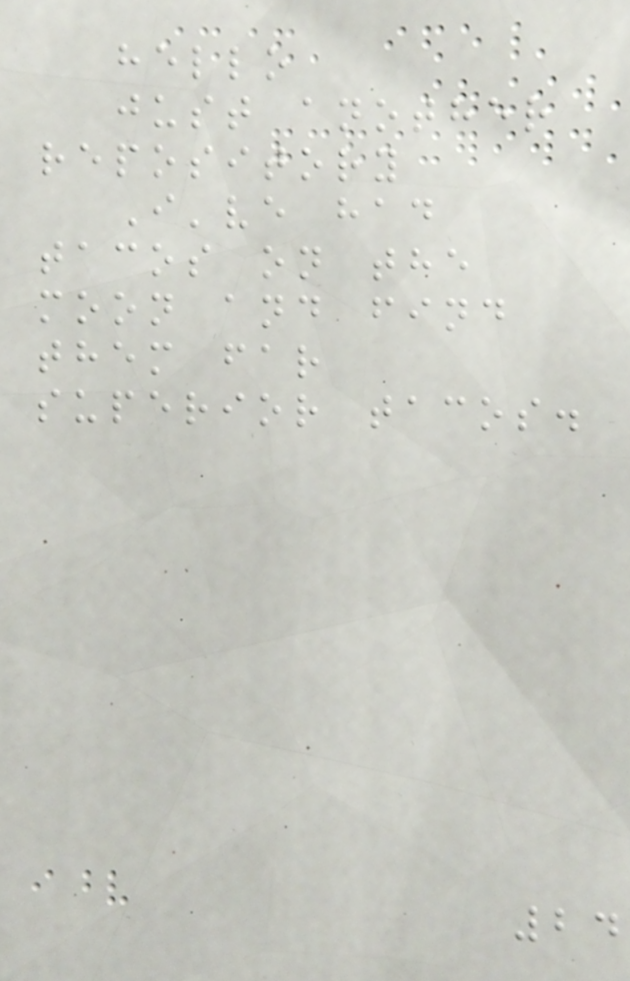hello
just another
repository
I've had
tacos on the
moon and find
them far
superior tacos.
24
